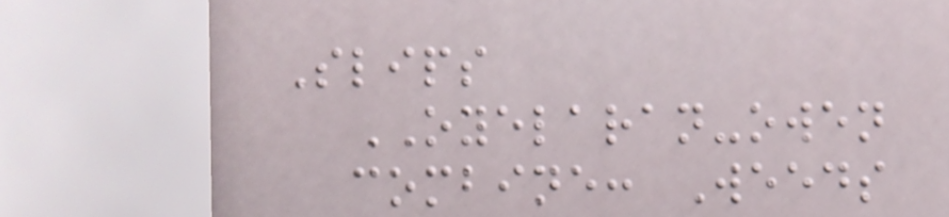Slips
OYELARAN-owen
combine: Weeds
